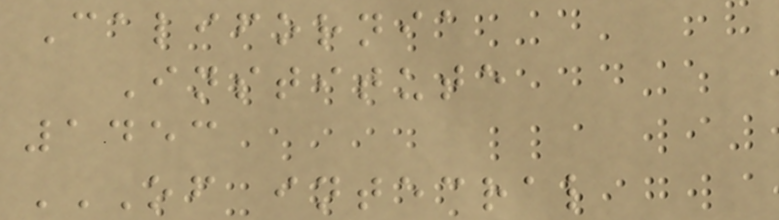California
Institute
1453
OF INTECRAL
